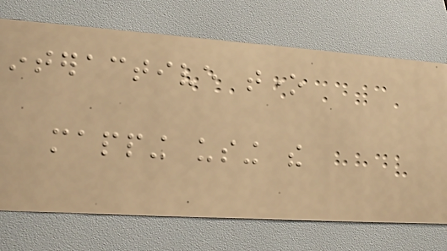interactive tone
mapping using the
